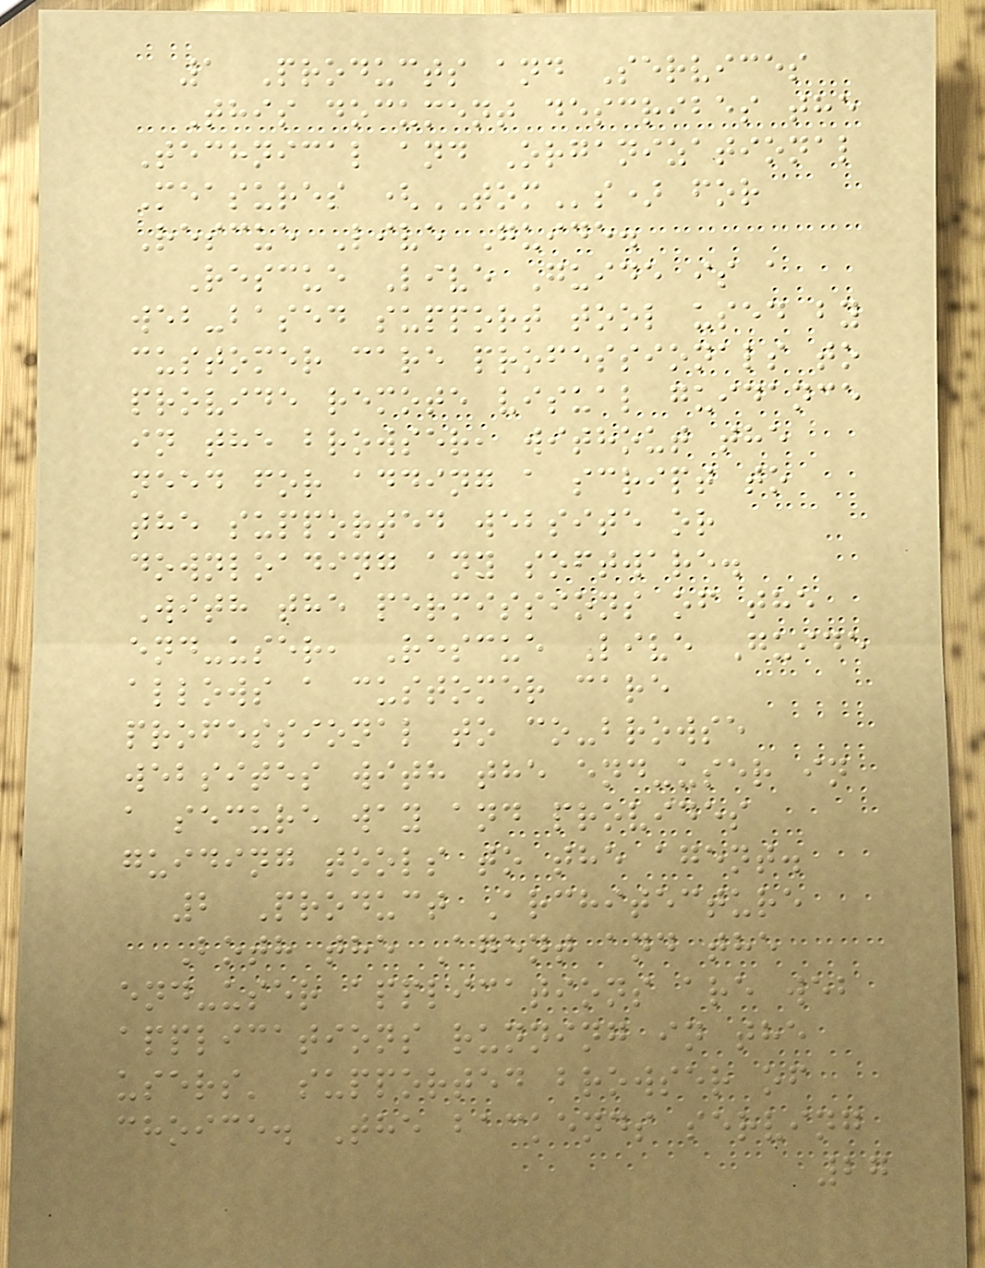1 Products and Services
This document describes the
Technical and Organizational
Measures (TOMs) for
Rescue Live Guide.
Rescue Live Guide is a
web-based support tool used by
customer care professionals to
provide remote visual guidance
in the browser, without the
need for adding a script to
the supported website or
downloading any software.
With the permissions of the
end-user, Rescue Live Guide
allows a customer care
professional to co-browse
websites with the end-user in
a secure way and provides
guiding tools to the agent.
2 Product Architecture
Both the Agent and the
end-user applications are web
applications running in the
users' supported browser of
choice. The backends serving
27
